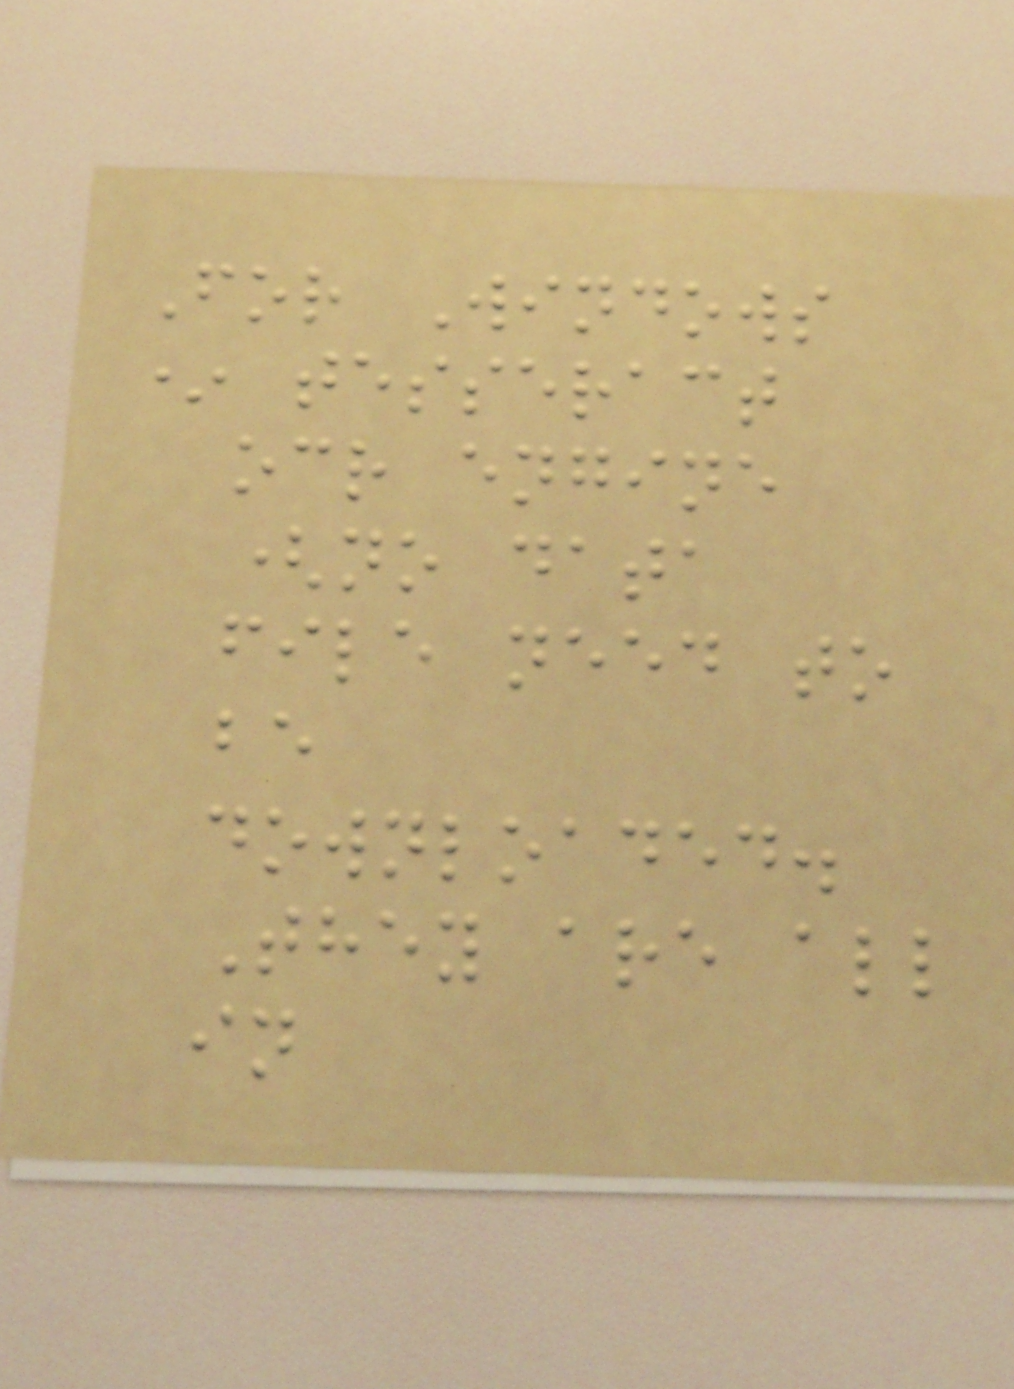For Windows
* tesseract
ocr engine
(no data
file need to
be
downloaded.
They are all
in
